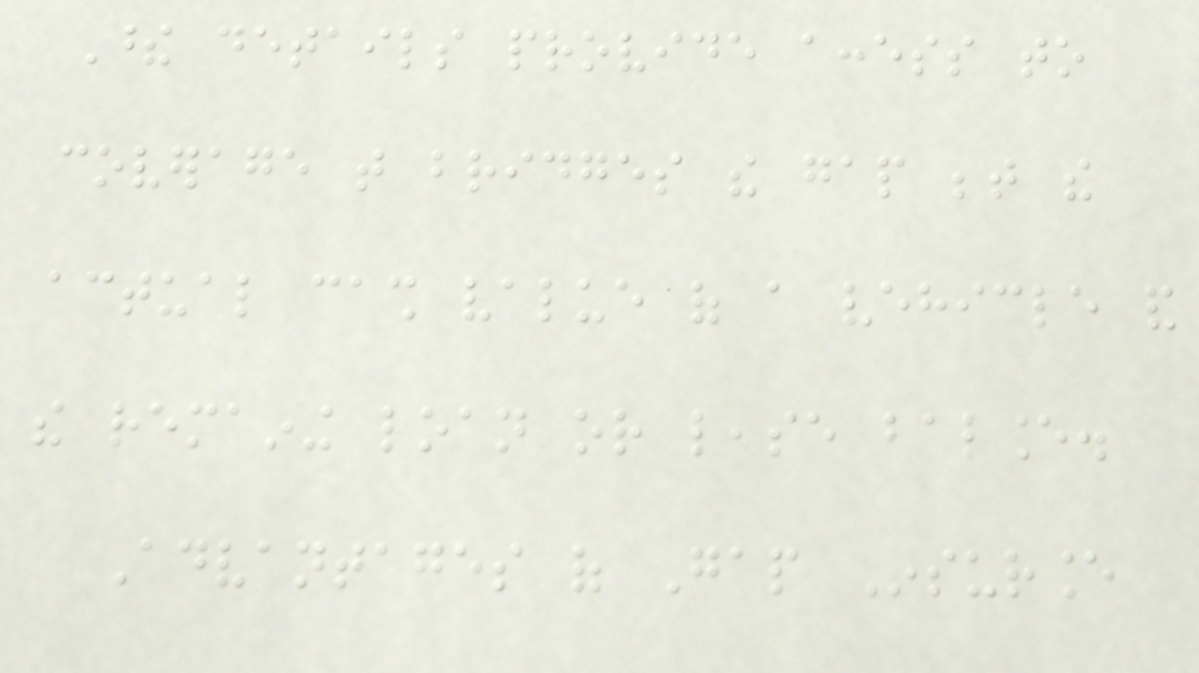These details provide access to
coverage that bridges the gap between the
actual cash value of a vehicle and
the remaining loan or lease balance.
Advantages of Gap Insurance
